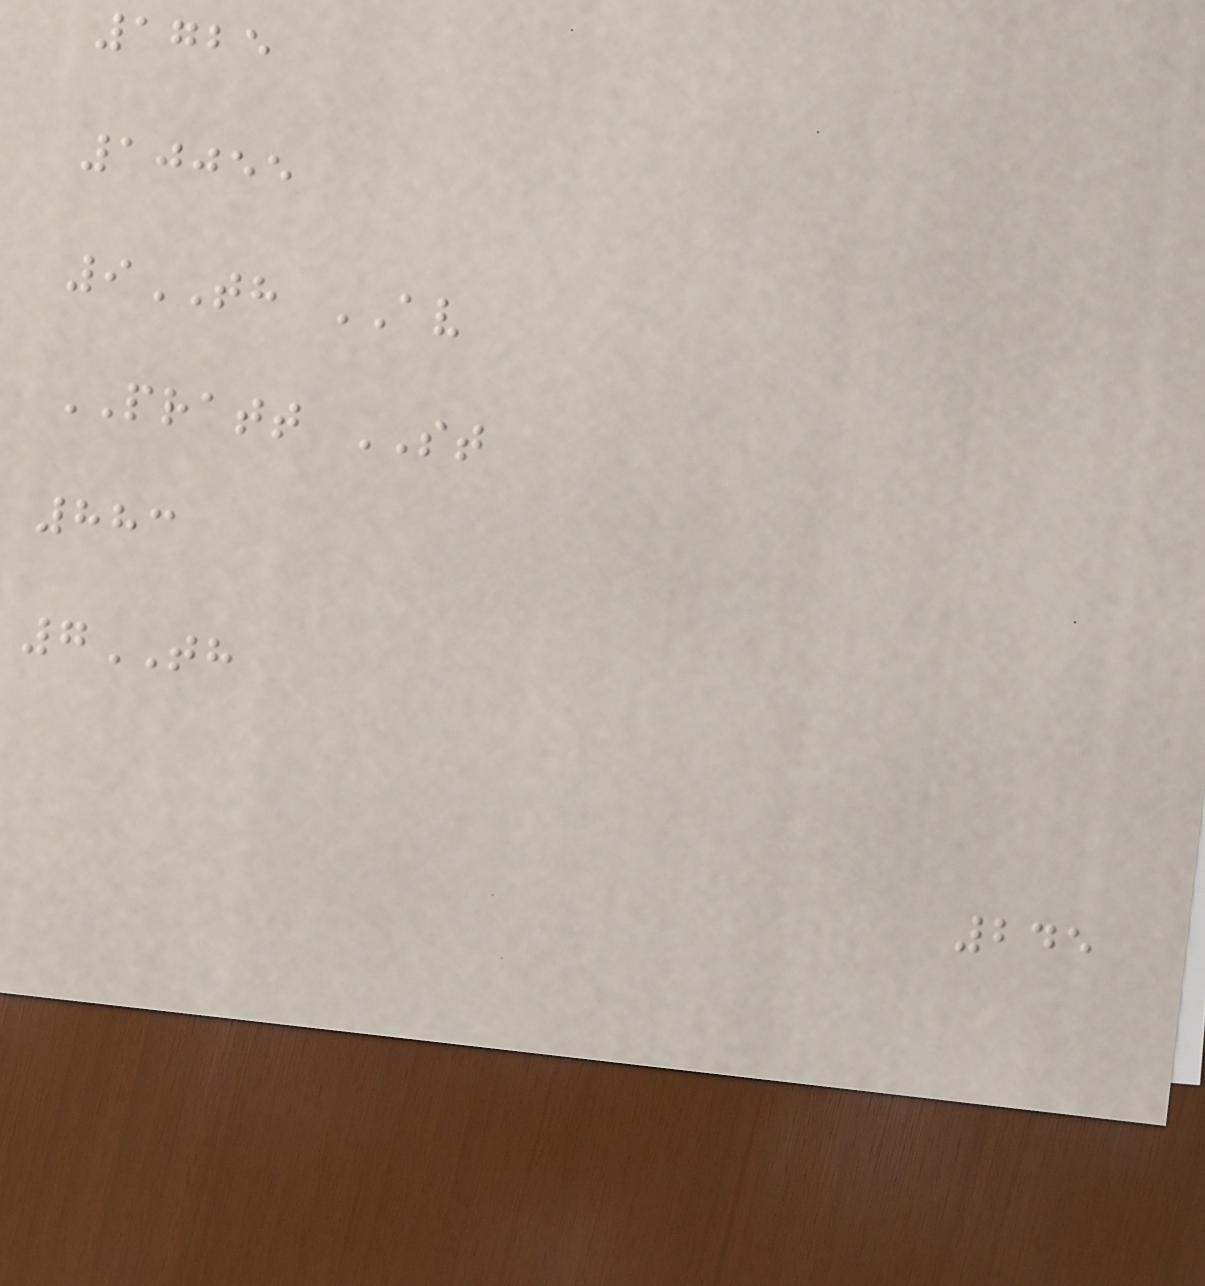1725
10055
9TH AV
PRATT ST
883
7TH
245
